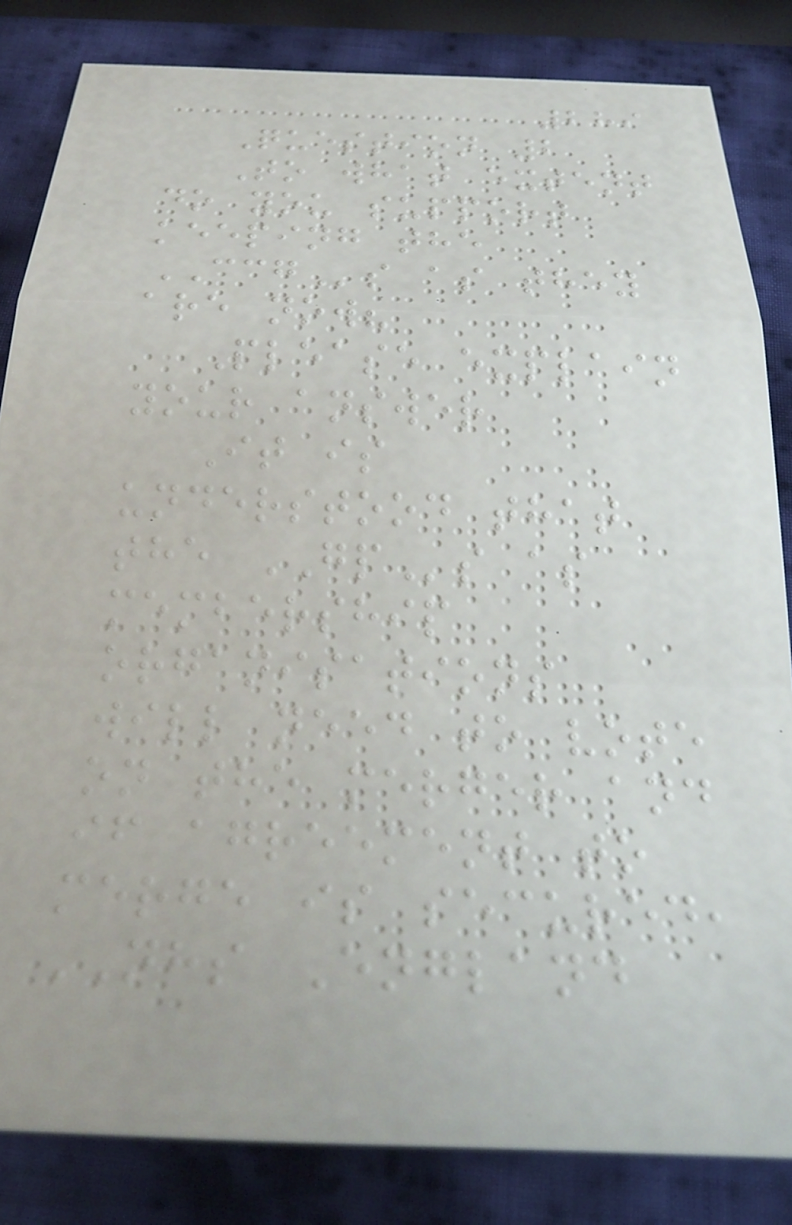289
Question 2
To what extent
do you support
keeping the
CCGs as they
are now?
Please explain
your answer
It is
understood that
the GPs as
membership
organisations
will need to vote
on the merger and
if agreement to
merge is secured,
NHS England
